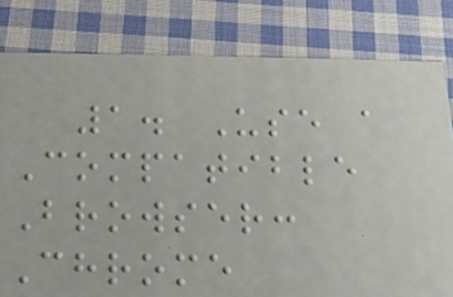1. Use a
Compatible
Browser:
Chrome
